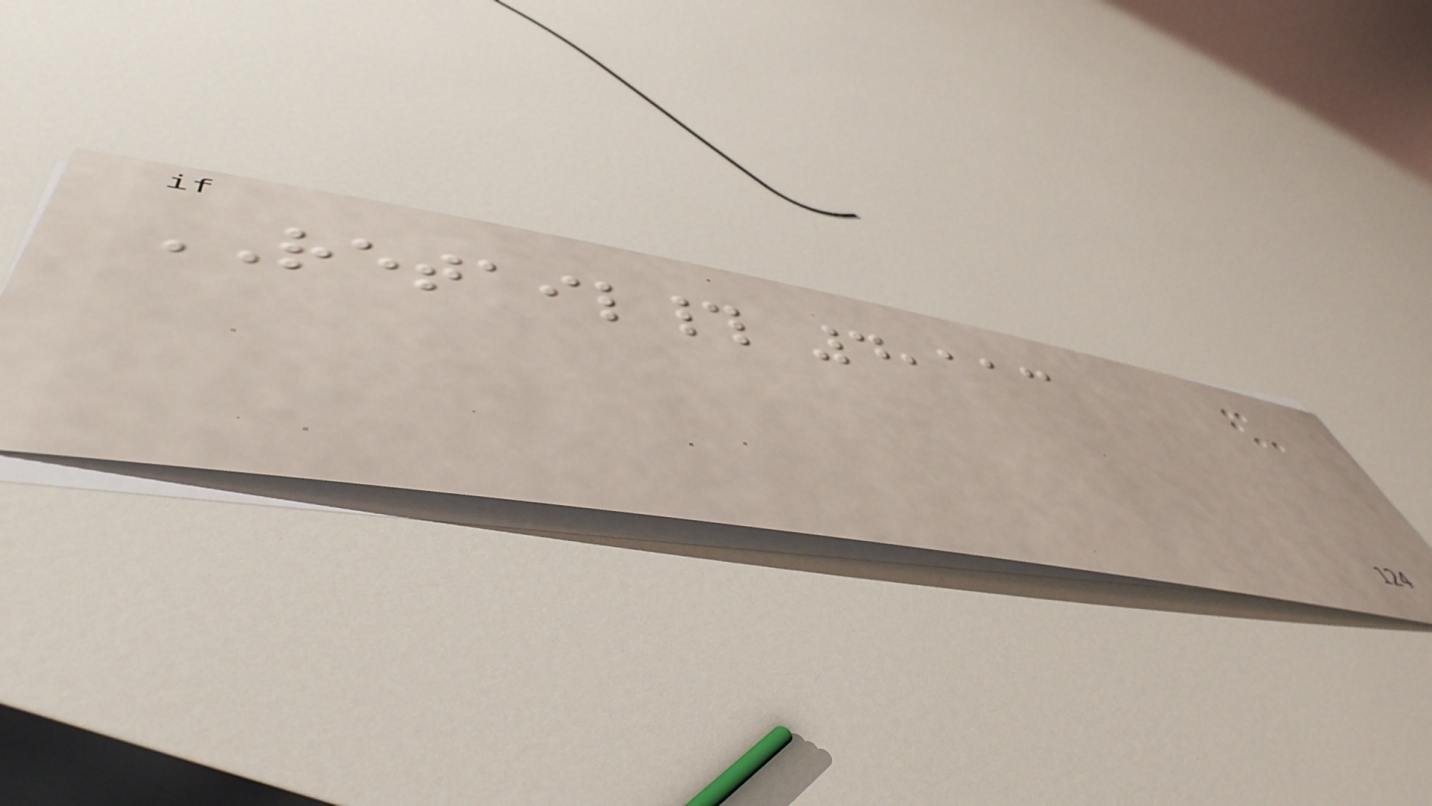RETAIL# 4,113
